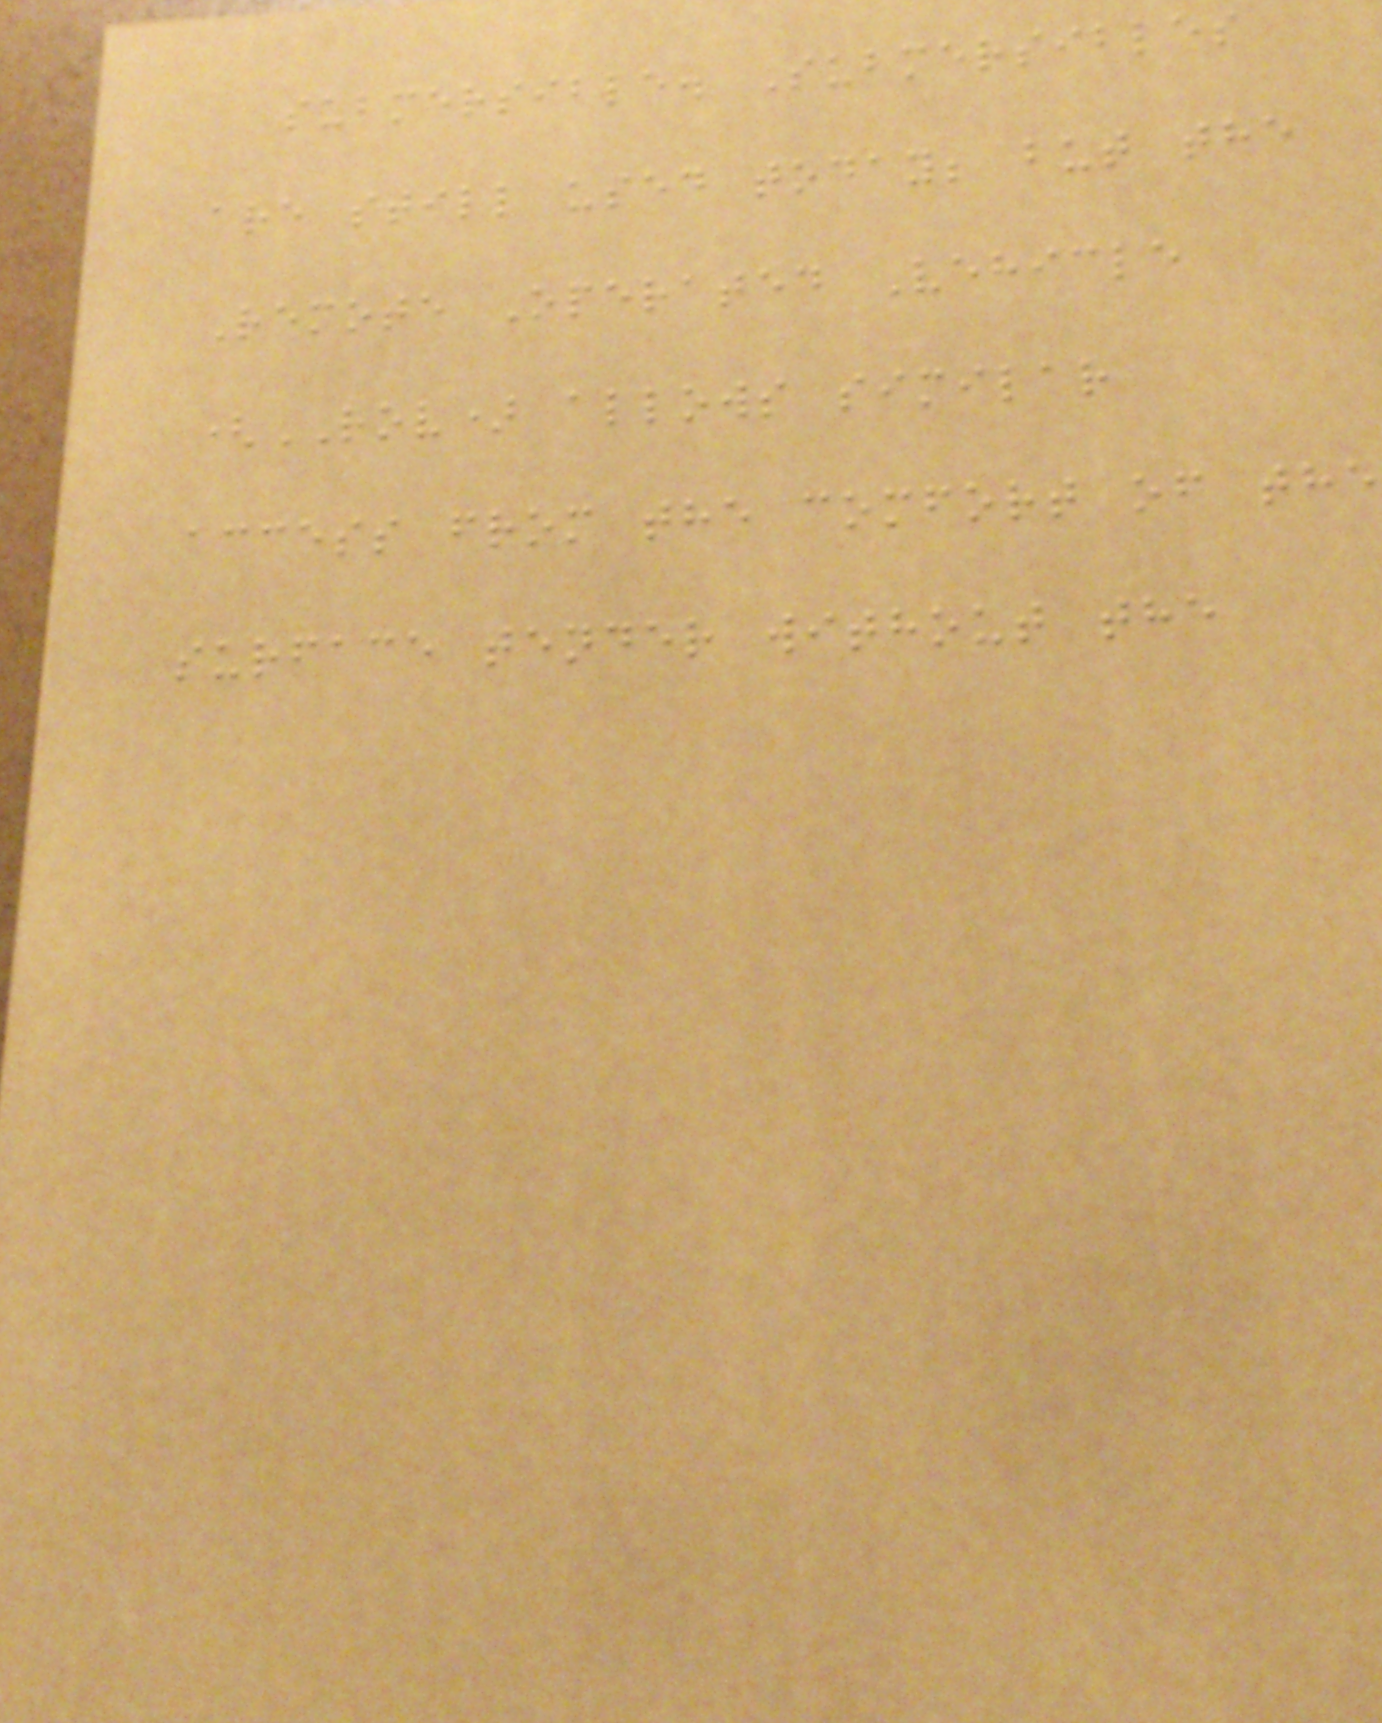submersible. Submersibles
are still used today; but the
Remote Operated Vehicle
(ROV) allows similar
access from the comfort of the
surface tender without the
